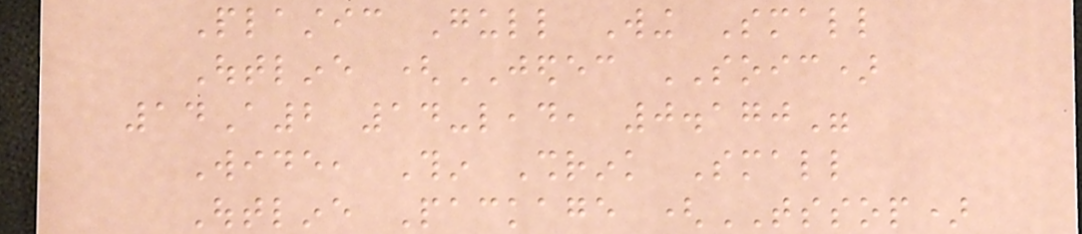Plastic Gull Wing Small
Outline (JEDEC SOIC)
14A2 14-lead, 0.170"
Wide, Thin Shrink Small
Outline Package (TSSOP)
